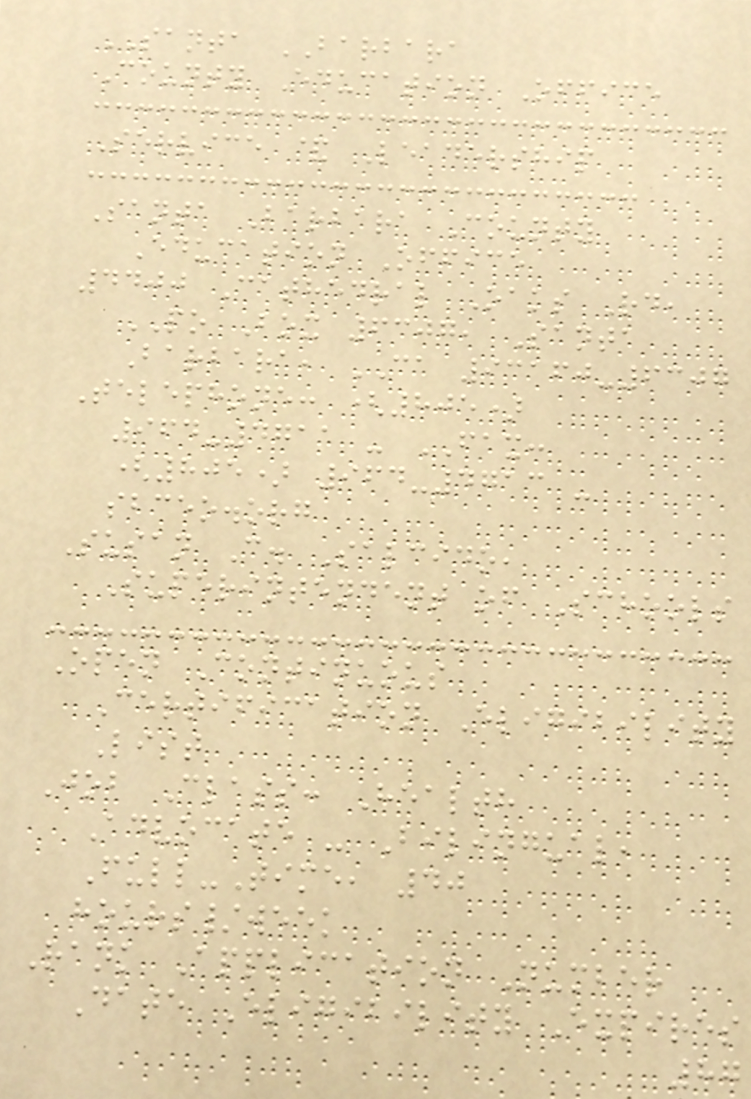SANTA BARBARA
County Education Office
Service & Leadership
Santa Barbara County
Education Office
4400 Cathedral Oaks Rd,
PO Box 6307, Santa
Barbara, CA 93160-6307
Telephone: (805)
964-4711 - FAX:
(805) 964-4713 -
sbceo.org
Susan C. Salcido,
Superintendent of Schools
Open Continuous
Certification Eligibility
List
Job Class: Health
Advocate - Bilingual,
Full-Time, 40
hours/week
Rank Application Number
Date Eligibility Expires
87
